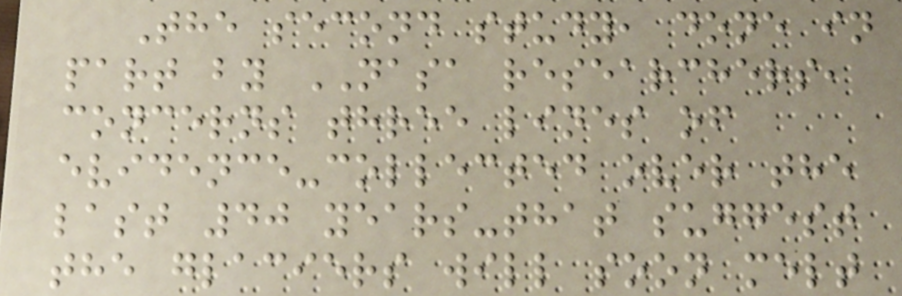The second study, done in
part by NASA researchers,
concerns three lines of
evidence-collected over the
last 40 years-that suggest
the glaciers will soon melt
